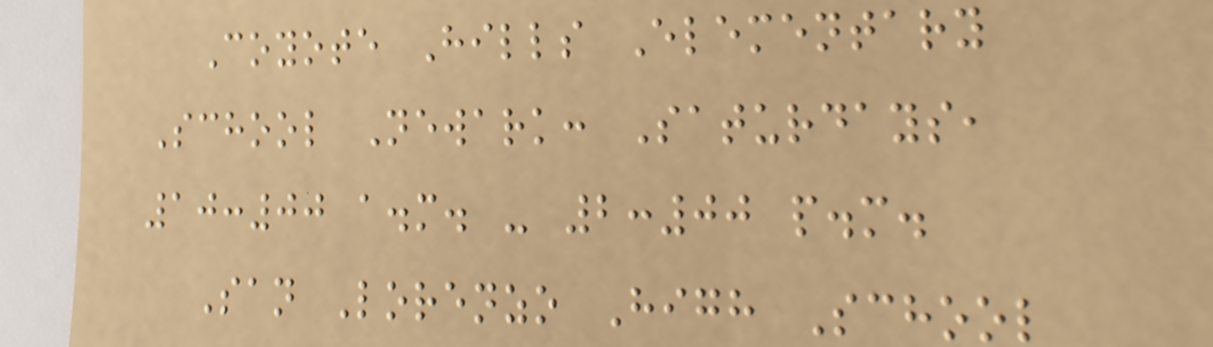Coyote Hills Elementary
School Newark: Saturdays,
10:00 a.m. - 2:00 p.m.
San Lorenzo High School
